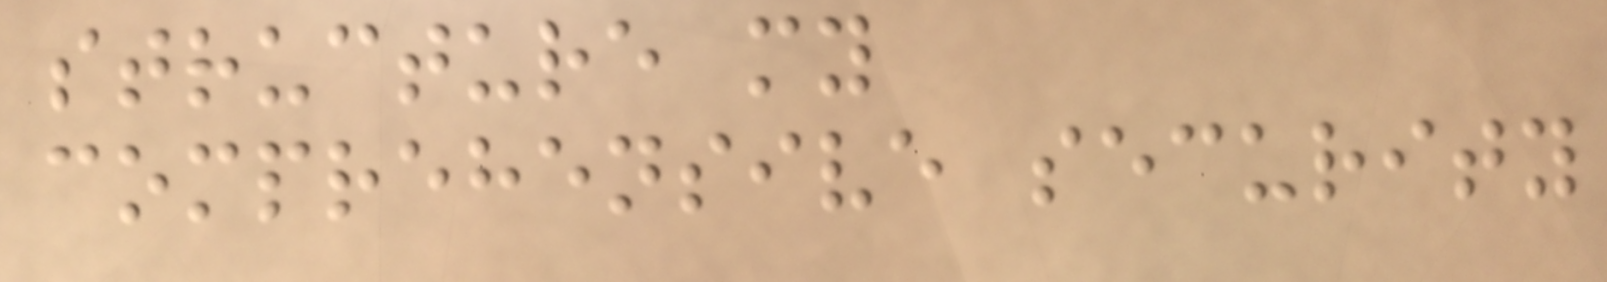structure my
comprehensive security
